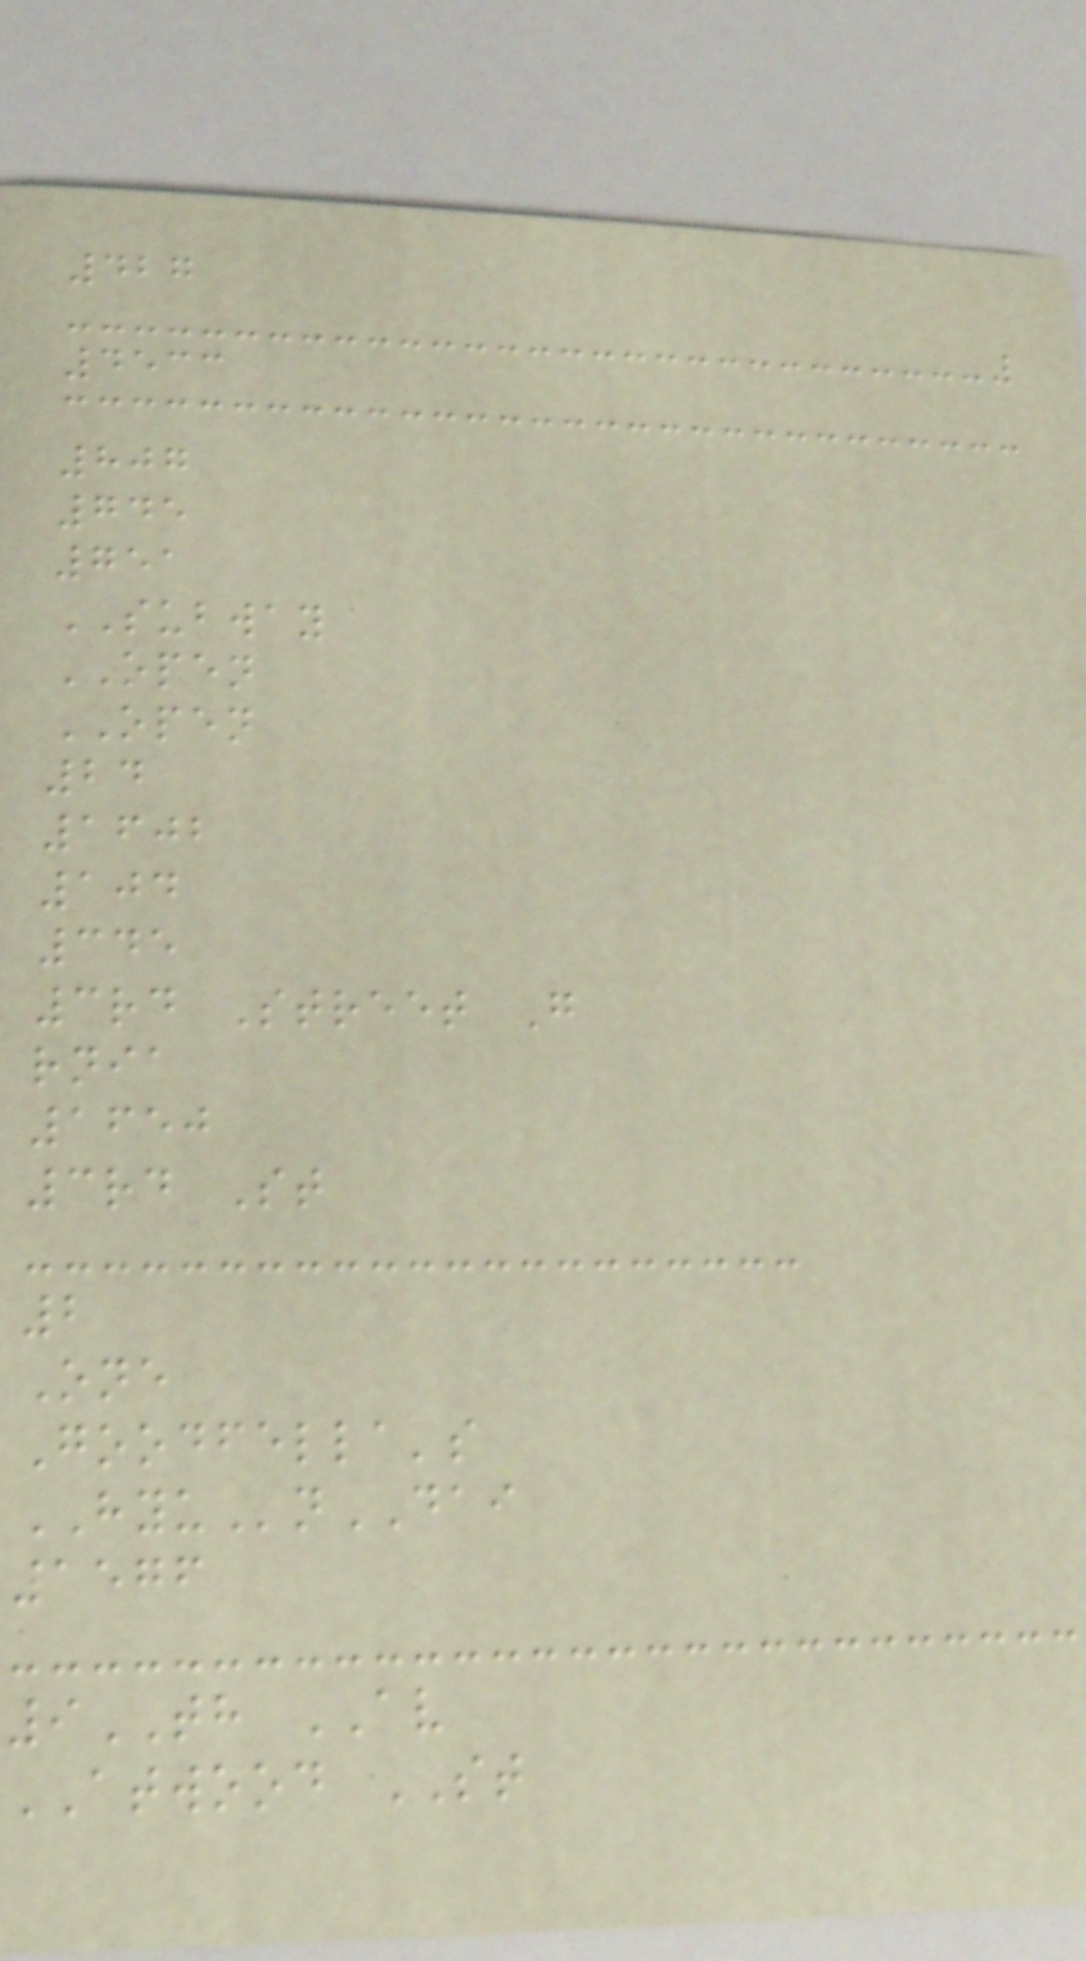427
4533
807
745
751
SUBWAY
OPEN
OPEN
24
1602
104
345
3rd Street G
rnia
1650
3rd St
2
One
Goodfella's
HYUnDAI
1576
9TH AV
ATWOOD ST
